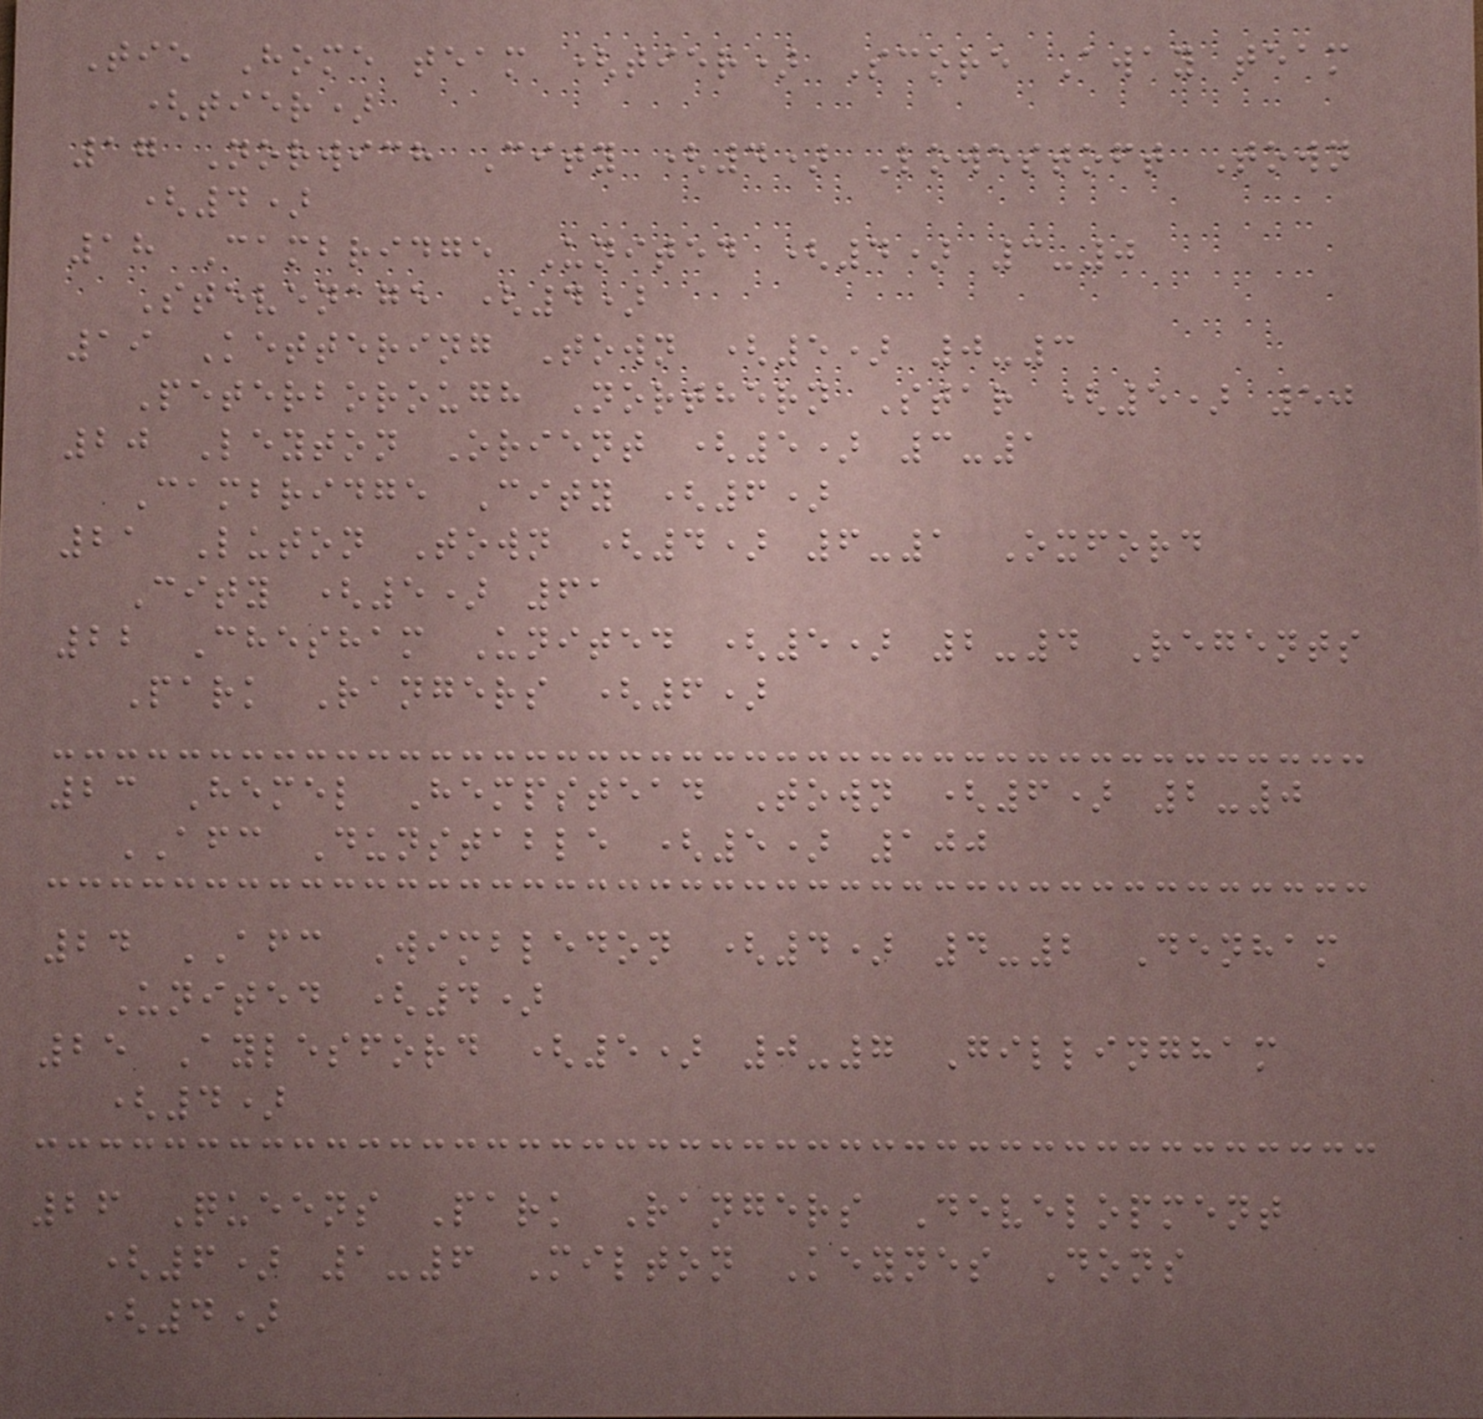Tie Home team (tier) Score Away team
(tier)
17 Norwich City (4) Lowestoft Town
(4)
18 Cambridge United (4) 3-0
Stevenage (4)
19 Kettering Town (5) 0-3
Peterborough Northern Star (5) 50
20 Leyton Orient (5) 3-1
Cambridge City (6)
21 Luton Town (4) 6-1 Oxford
City (5) 61
22 Chesham United (5) 2-4 Regents
Park Rangers (6)
23 Hemel Hempstead Town (6) 2-0
AFC Dunstable (5) 100
24 AFC Wimbledon (4) 4-2 Denham
United (4)
25 Aylesford (5) 0-7 Gillingham
(4)
26 Queens Park Rangers Development
(6) 1-6 Milton Keynes Dons
(4)
